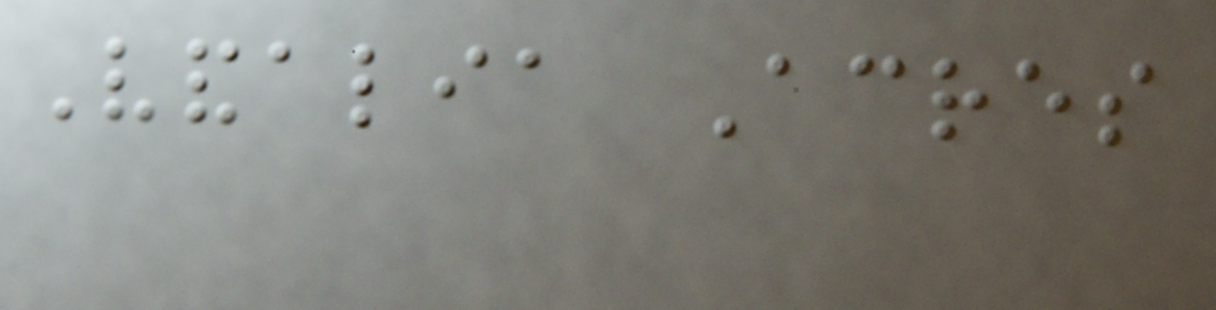Vandalia Acres
